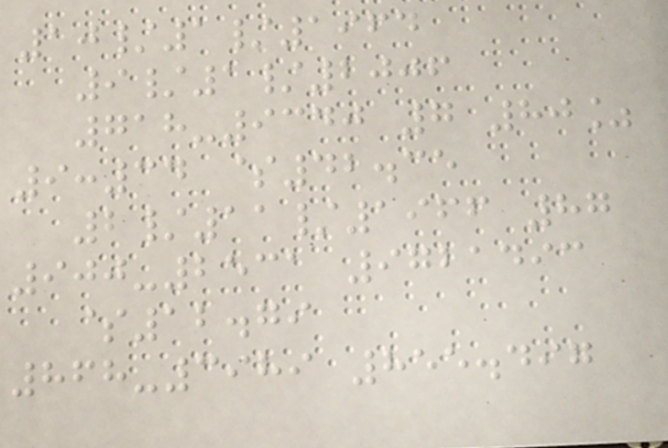10/1/1964
9/1/2006
718-9340 7 80%
9:34 $42.35
2/11/1966 87
900-2531 9721493
$12.79
868-3989 855.497
